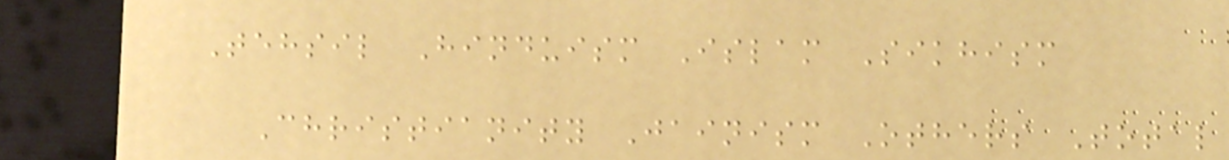Tehsil Hinduism Islam Sikhism
Christianity Jainism Others Total
